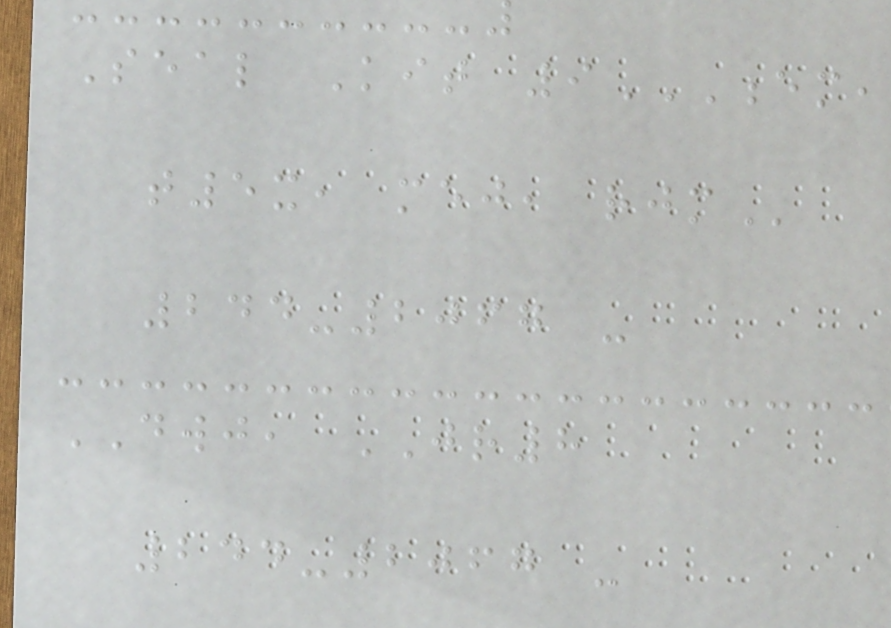Seal Kit 9EM,
T5X, MEJ, RJM
244-2067 -
DWJ, JR8
244-2067 -
